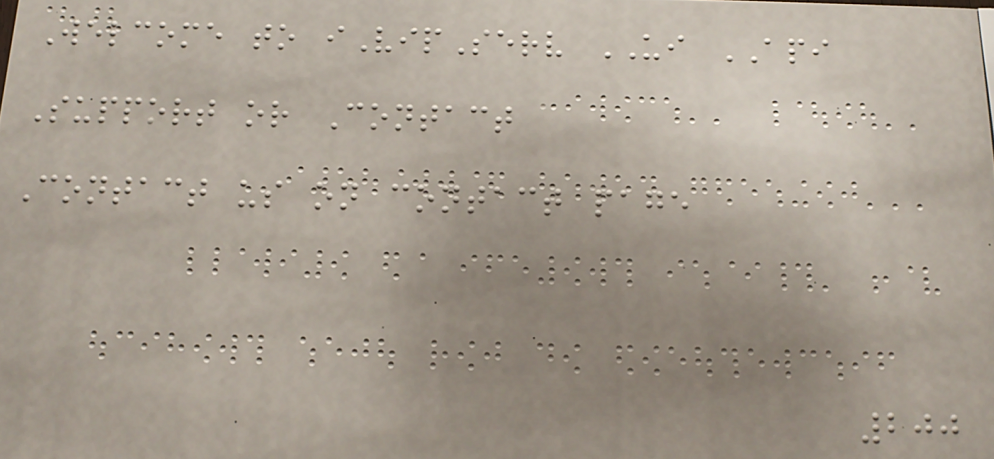Welcome to iVipServ UI API
Support or Contact
Contact us on contact page
200
